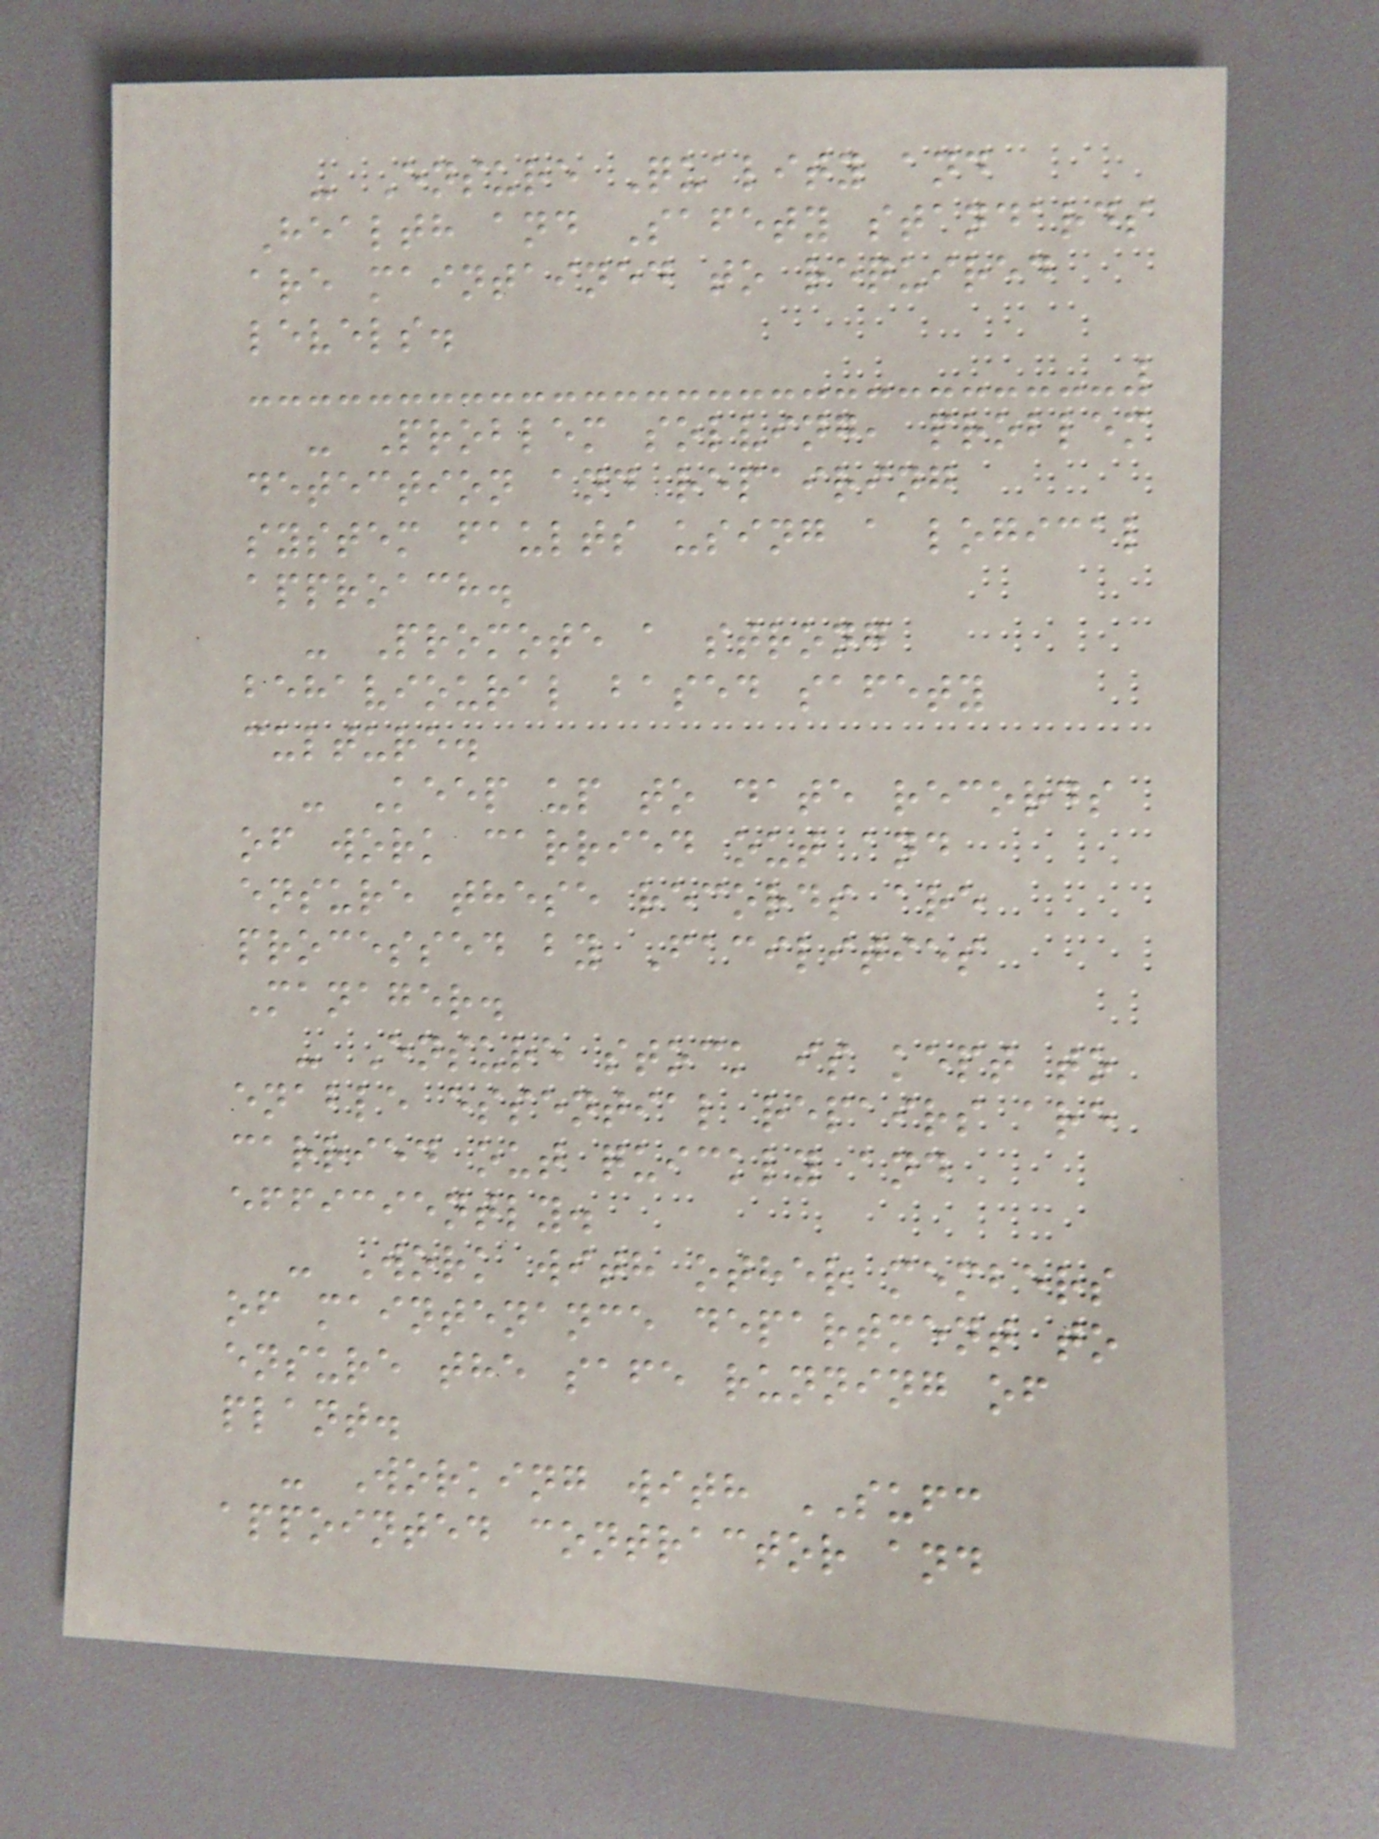- Ensure Quality and
Health and Safety standards
are maintained to required
levels.
- Problem solving, problem
detection and repairing
system faults using a logical
approach.
- Promote a strong
behavioural based safety
culture.
- Keep up to date records
of work carried out and
ensure these records are
processed by Facilities
Manager.
- Ensure stock is kept to
enable essential repairs are
carried out quickly and
efficiently.
- Work with other members
of maintenance department to
ensure the safe running of
plant.
- Working with SUFC
appointed contractor and
